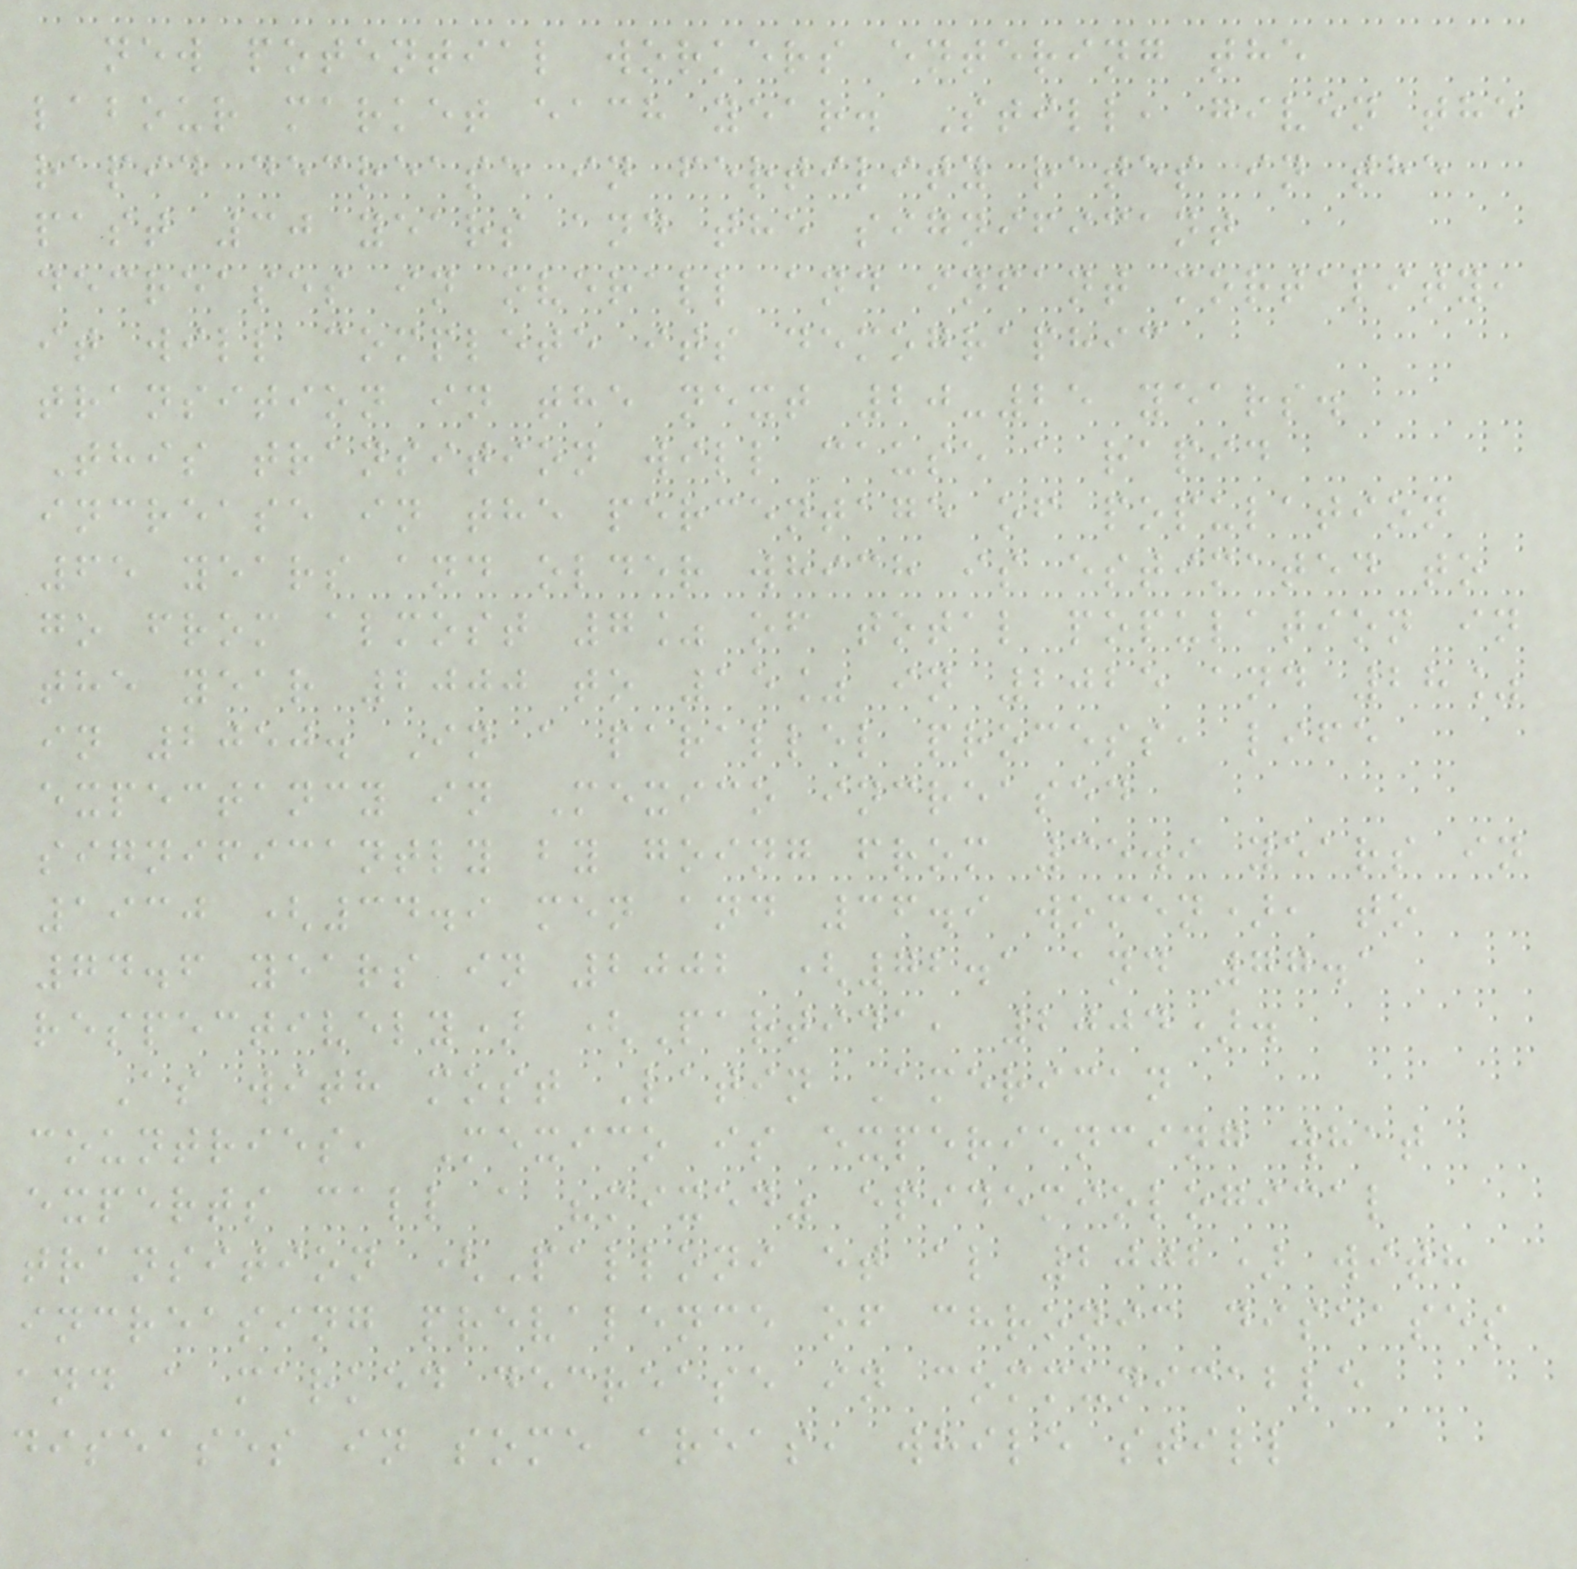new potential workers entering the
labour market each year. Still, given the
rapid decrease in fertility rates in the
past 30 years and the significant
decreases in overall and infant mortality,
it will complete its demographic
transition in the next 20-25 years.
This transition will cause a rapid
increase in the percentage of population
65 years and older which is estimated to
go from almost 7% of total population in
the year 2000 to 15% in 2025 and 28%
in 2050. In a parallel process, life
expectancy in Mexico increased
significantly by going from 35.9 years in
1930 (34.9 men and 36.9 women), to
74.6 years in 2002 (72.1 and 77.1
respectively) (Partida, 2004).
As with most Latin American
countries, Mexico is experiencing what
experts call a "mixed" epidemiological
transition (Palloni et al 2002) with
increasing prevalence of chronic diseases
and a marked decrease in communicable
diseases in some areas, while still
